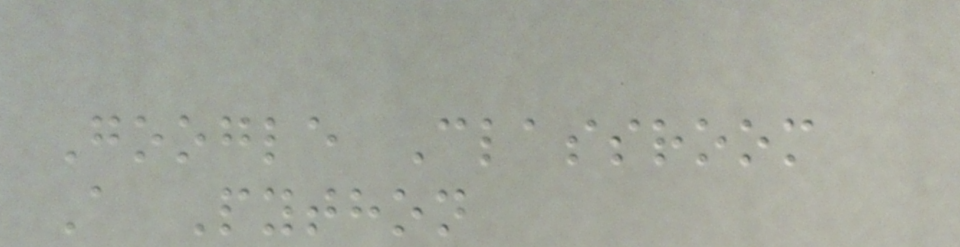Google Classroom
A Python
